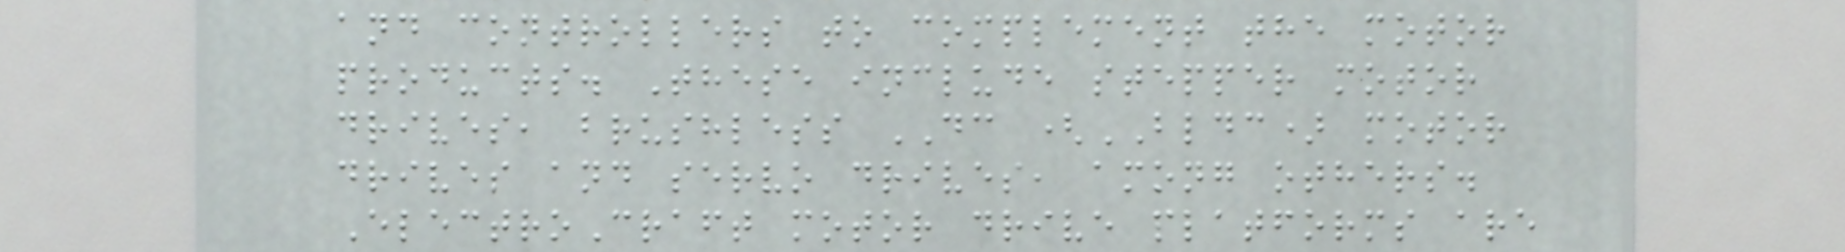and controllers to complement the motor
products. These include stepper motor
drives, brushless DC (BLDC) motor
drives and servo drives, among others.
ElectroCraft motor drive platforms are
